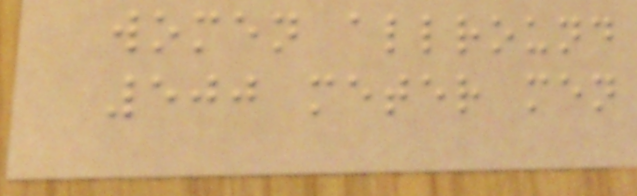women allround
500 meter men
